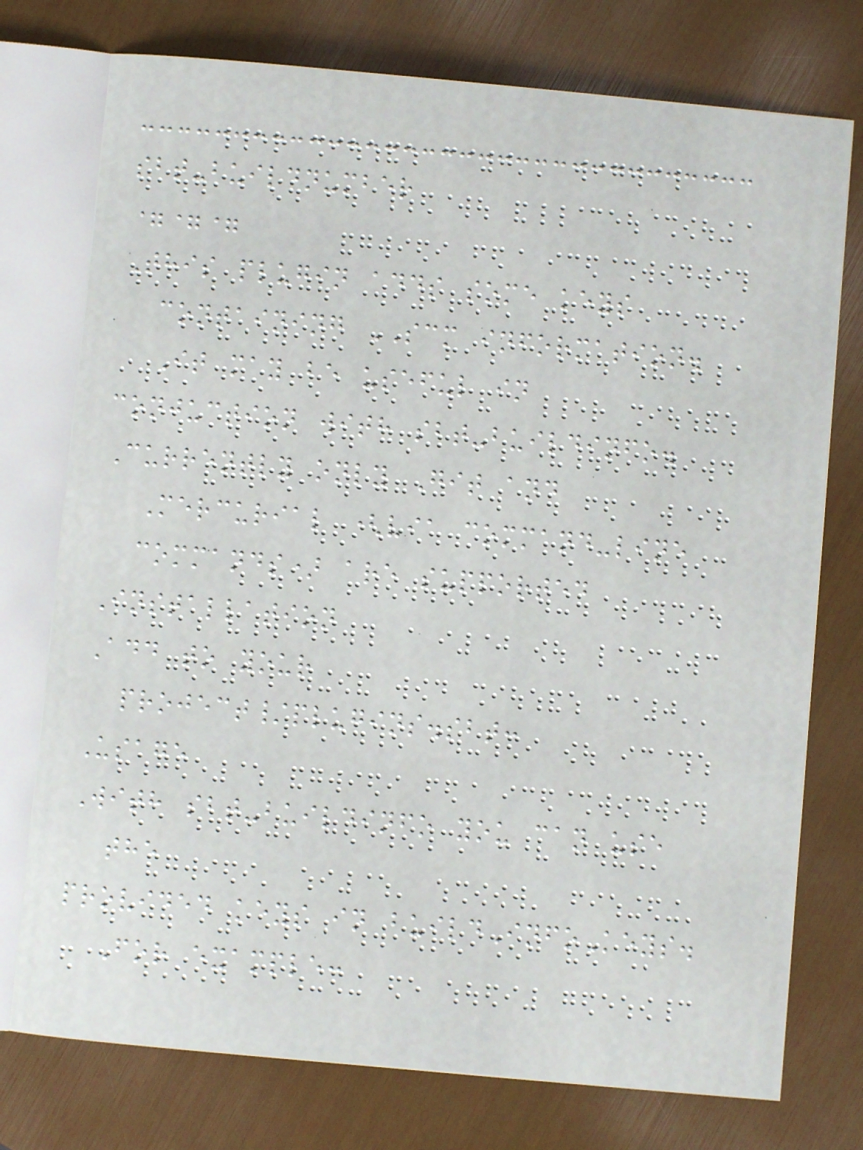sbt-buildnumber
===
This plugin adds some keys
containing SCM information.
It may be useful in
conjuction with sbt-buildinfo.
Currently only Git and
Mercurial (via command-line
commands) are supported
Installation
Add to your
project/plugins.sbt:
Usage
With sbt-buildinfo you can use
the
provided keys in buildInfoKeys.
For example:
